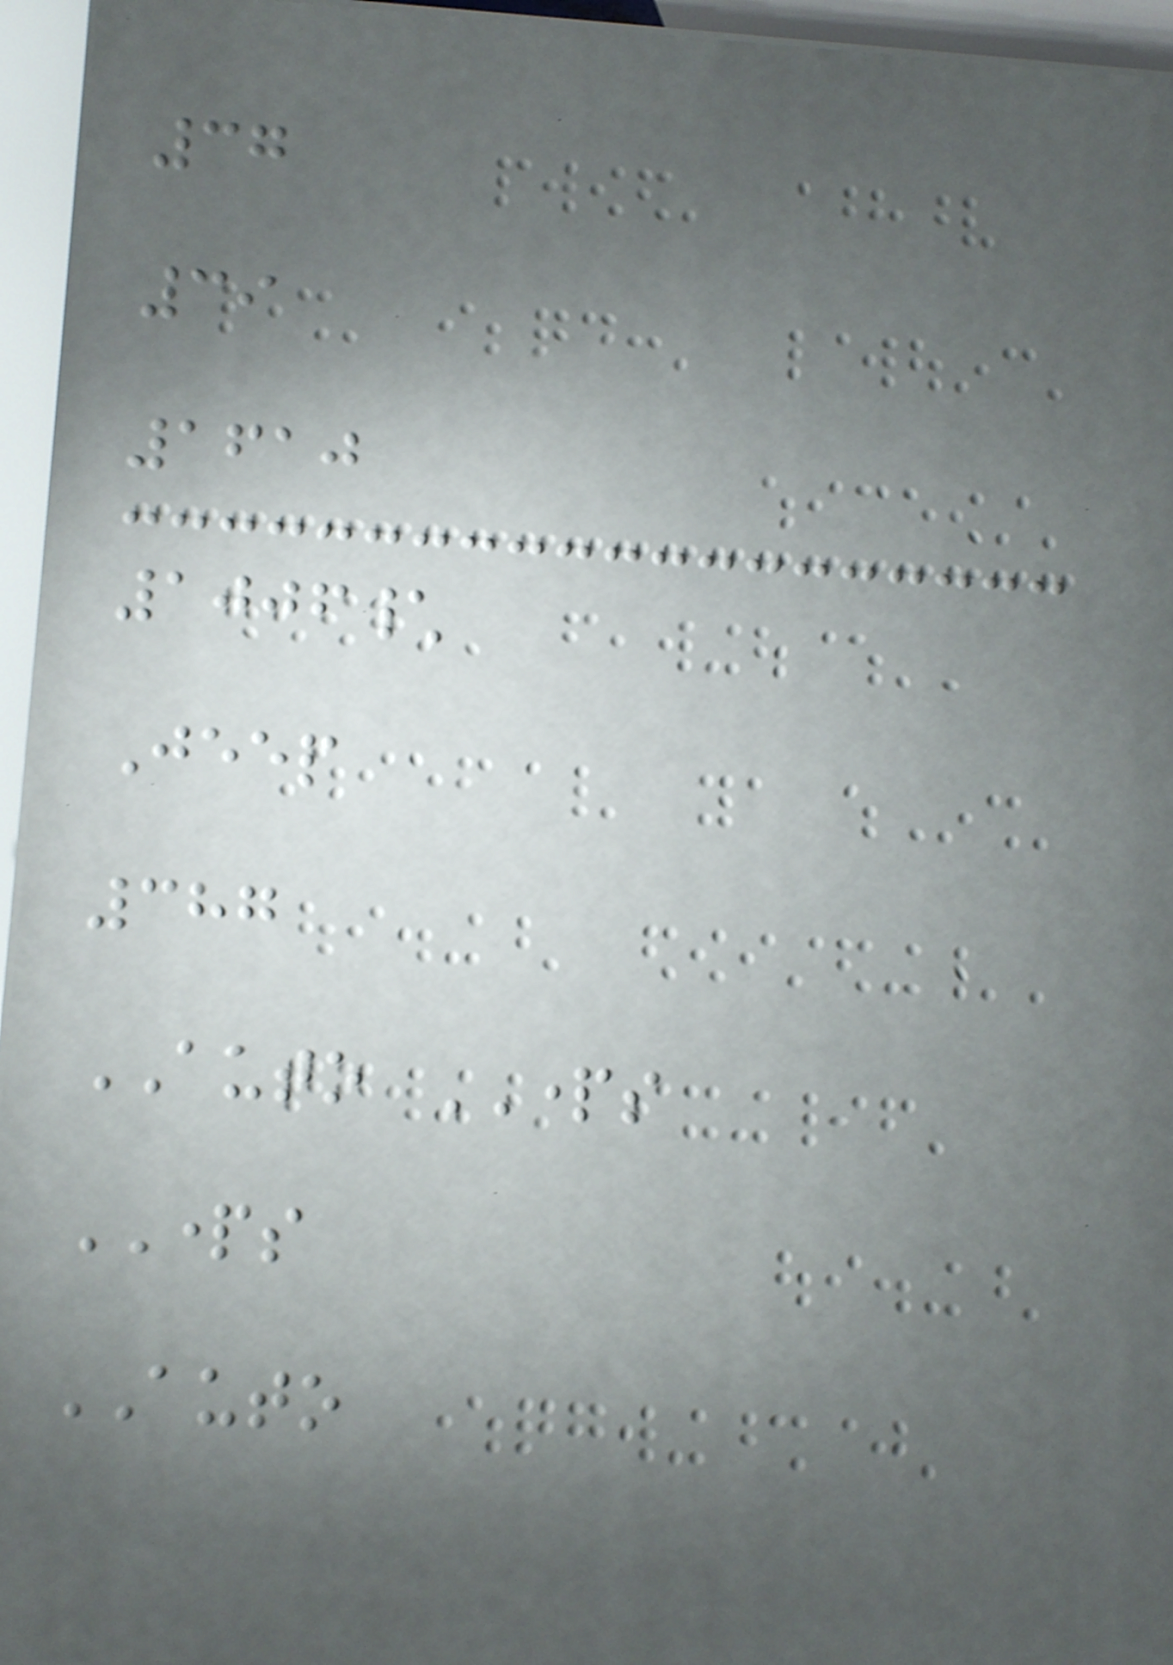37
39
1610
1006\
Jeep
387
AUTO PARTS
PARTS
AUTO
